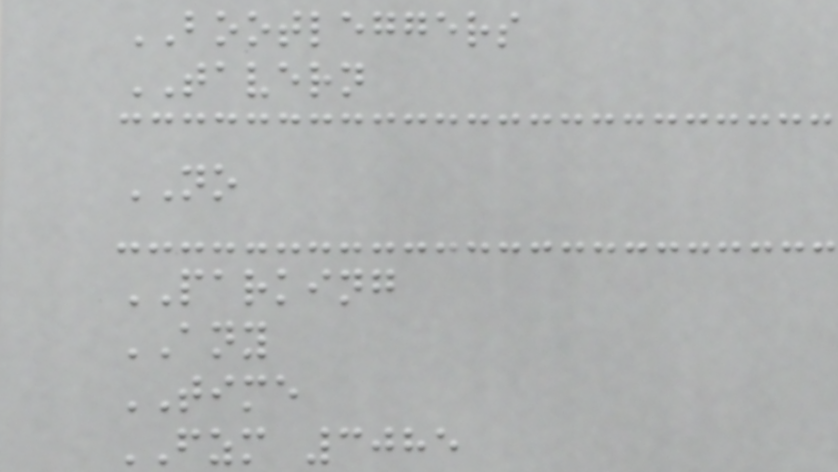BOOTLEGGERS
TAVERN
NO
PARKING
ANY
TIME
FZM 3085
